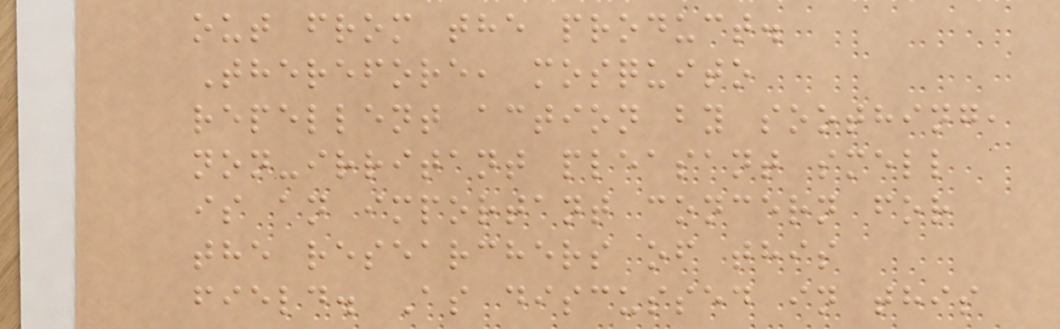out from the product.
Therefore, mosquito
repellent action by soothing,
non-irritant pleasant smell
is an important concern for
the researchers of this
field. As discussed in this
